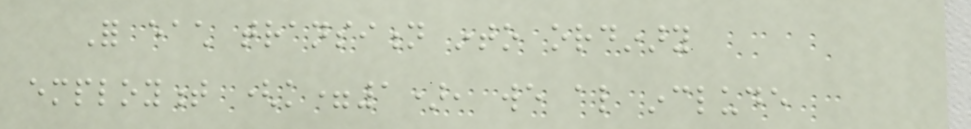For each transition into ordinary
employment (k=1), we also include
